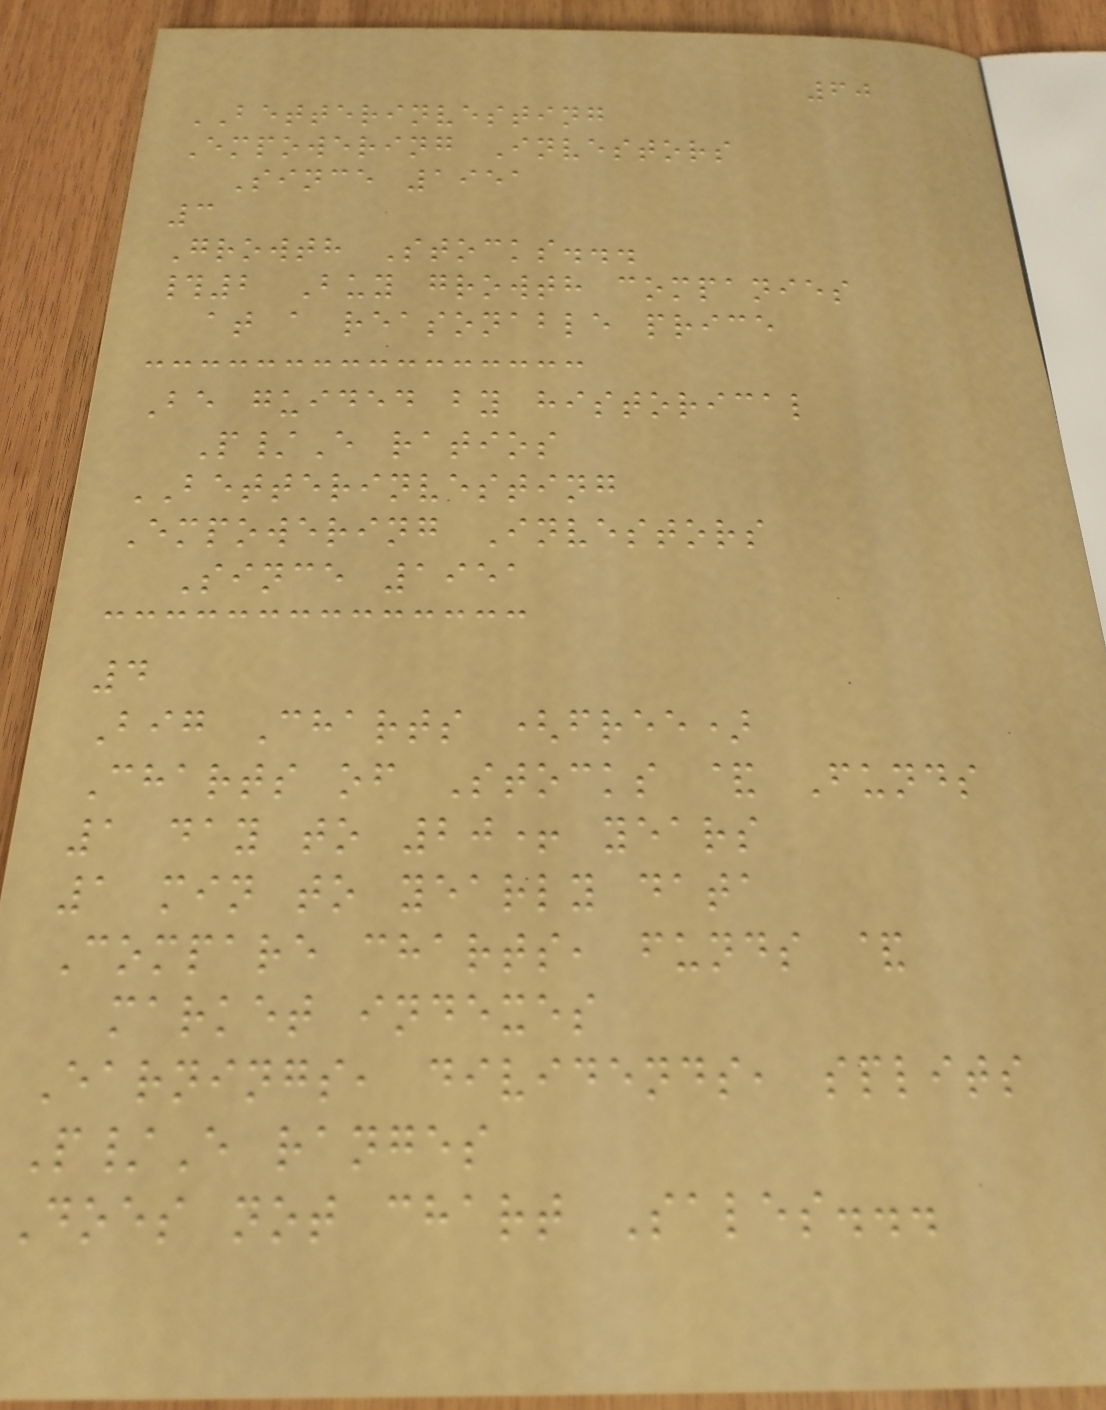60
BETTERINVESTING
Empowering Investors
Since 1951
3
Growth Stocks...
#2 Buy growth companies
at a reasonable price
Be guided by historical
P/E ratios
BETTERINVESTING
Empowering Investors
Since 1951
4
Big Charts (free)
Charts of Stocks & Funds
1 day to 20+ years
1 min to yearly data
Compare charts, funds &
market indexes
Earnings, dividends, splits
P/E ranges
Does not chart Sales...
